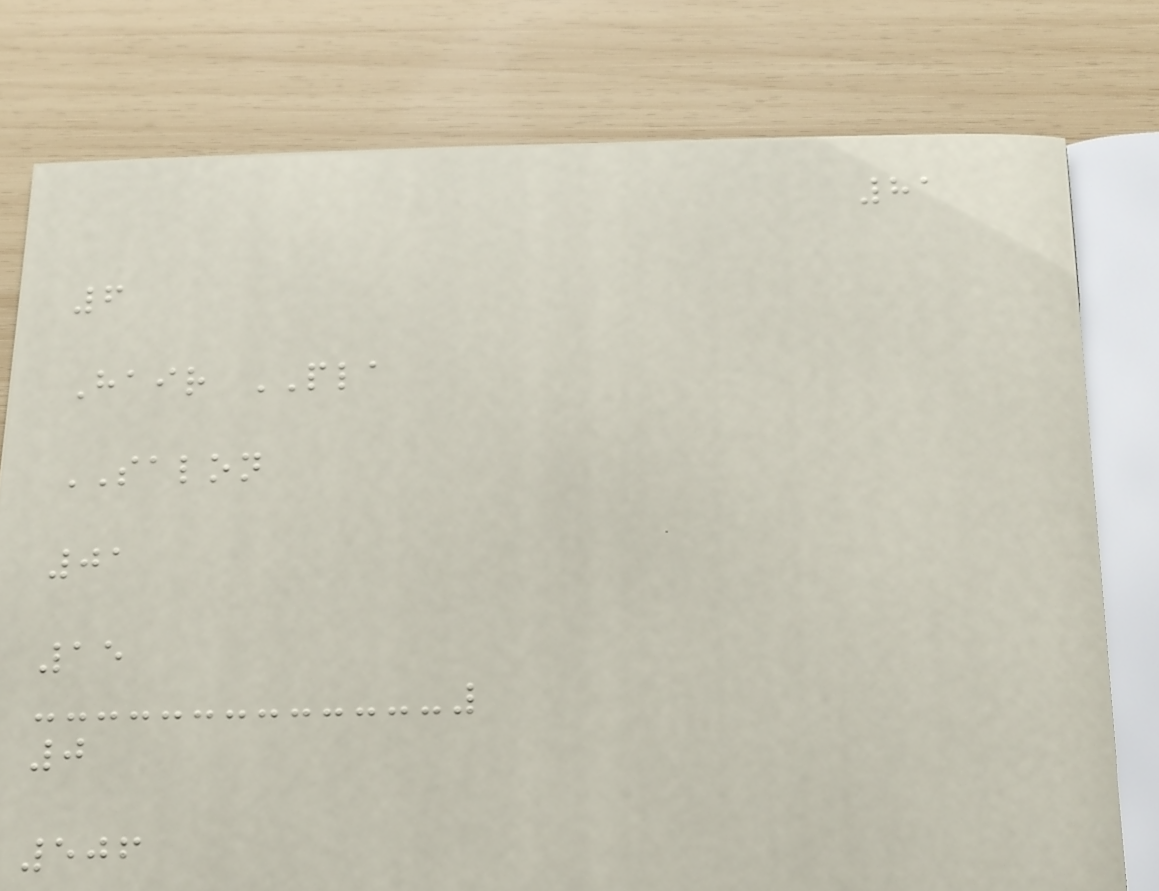81
6
Hair PLA
SALON
01
15
0
506
